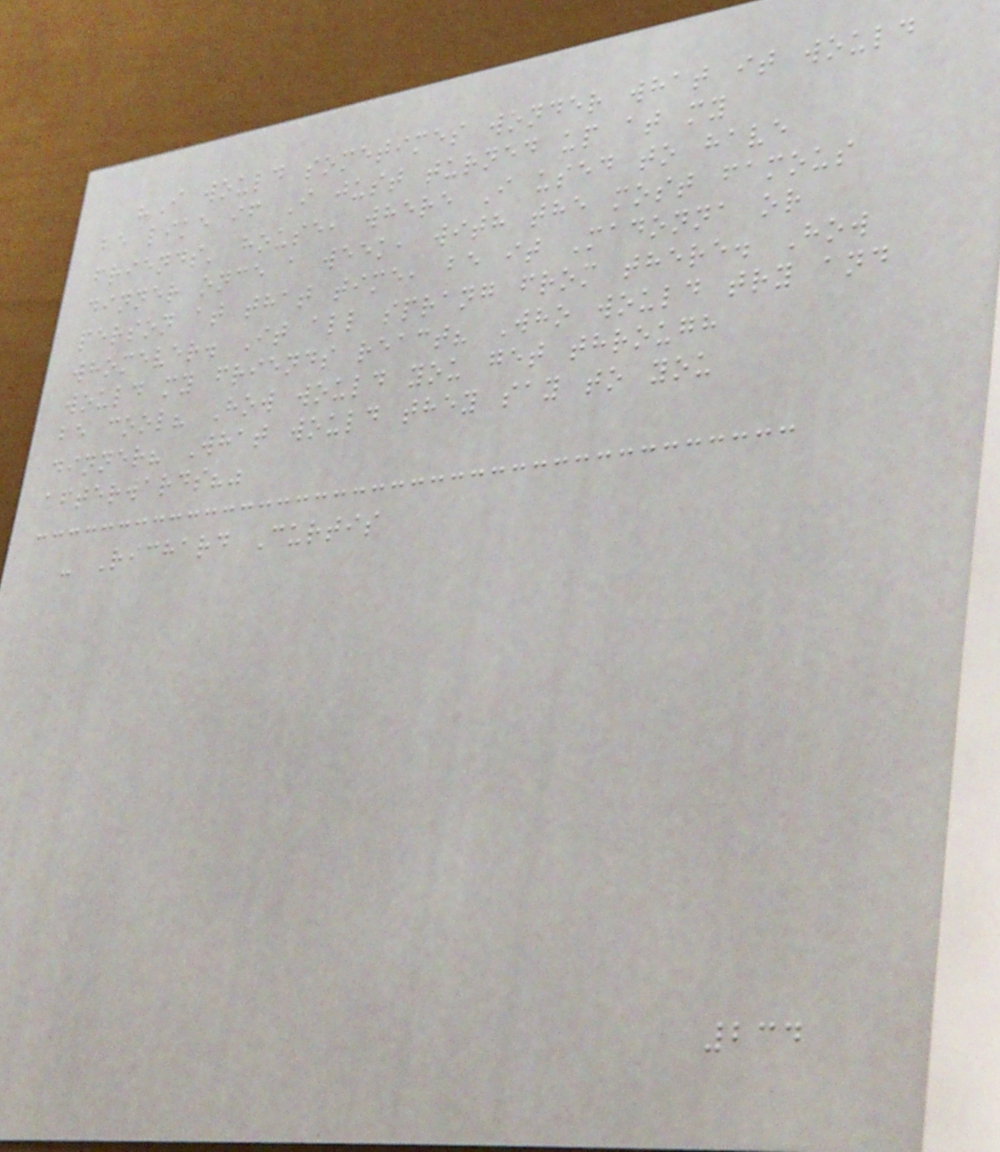"I would sometimes wonder what it would
be like if I just turned up at my
friends' house, where I used to have
dinner once a week, with the most famous
person at that time, be it Madonna or
whomever. It all sprang from there. How
would my friends react? Who would try and
be cool? How would you get through
dinner? What would they say to you
afterwards?"
- Richard Curtis
234
